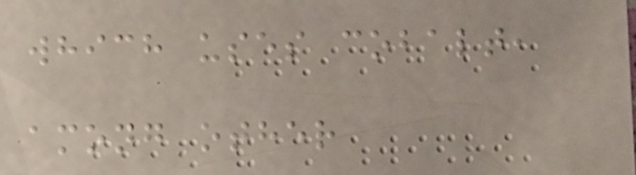which uses cobalt,
among other
